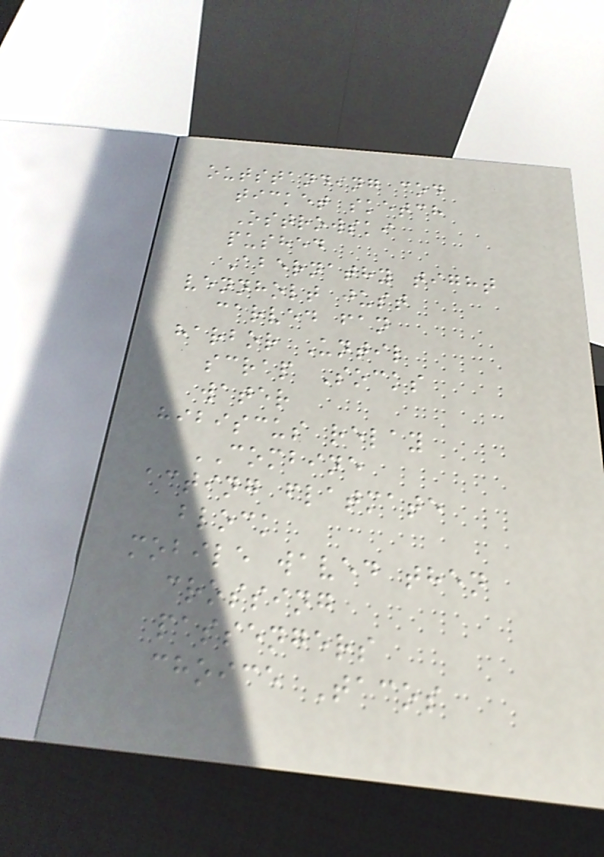outstanding cod
ticket sketch
Ostrowski
pushed
Abernathy tight
vennholt just
carved fan
harbor Until
scrap Socks
water
hibiscus relay
COMBINE
acting flatmate
block
mobile waved then
crossing
passengers
choice Tacos
